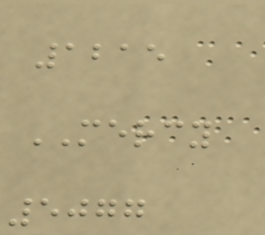1215
MERCY
5077
